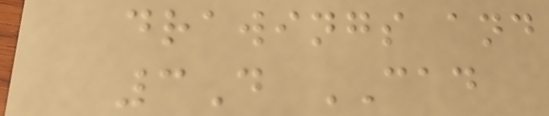drawings and
3D CAD
